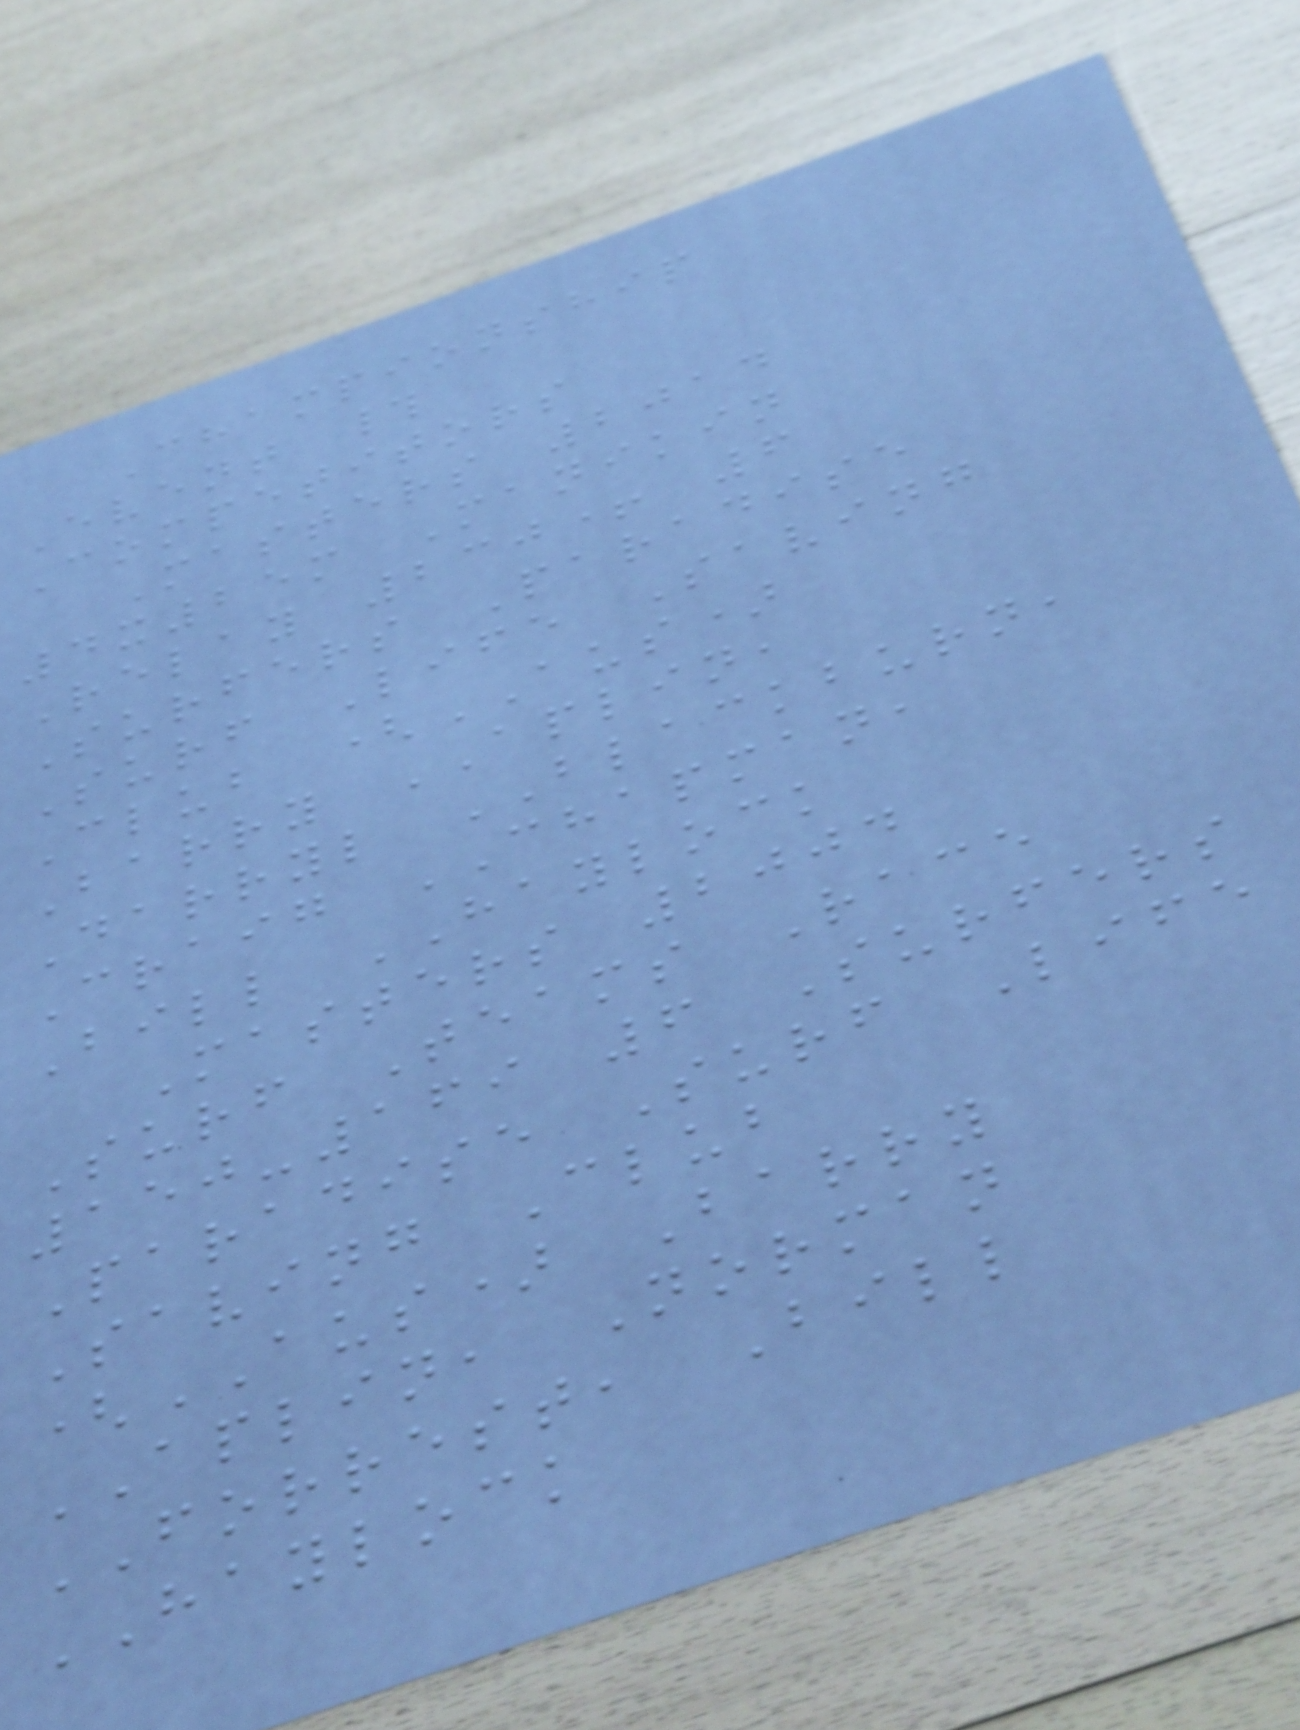Championship
Event #
Competitors
Masters 2014
4x25m Manikin
Relay 230+ 6
Surfers Paradise
Surf Life Saving
Club (AUS)
Barry APLIN,
Darryl BLACKBURN,
Craig CHAPMAN,
Bill HAYLOCK
Masters 2004
Surf Teams Race
150-169 6 Surfers
Paradise Surf Life
Saving Club
(AUS) Barry
APLIN, Norman
FORREST, Bill
HAYLOCK
